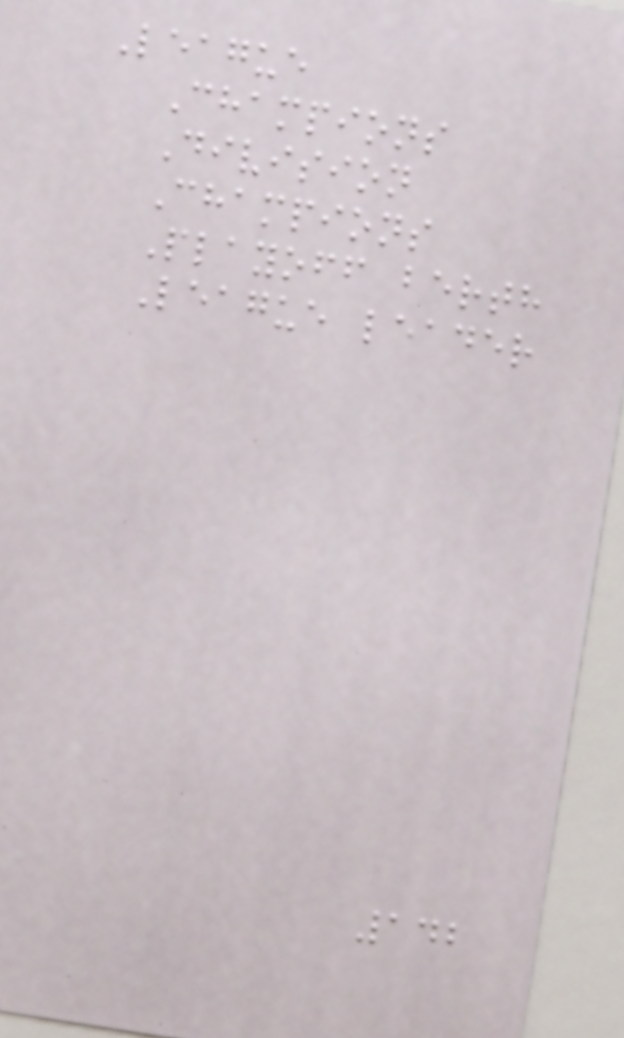League
Champions
Division
Champions
Playoff berth
League leader
142
